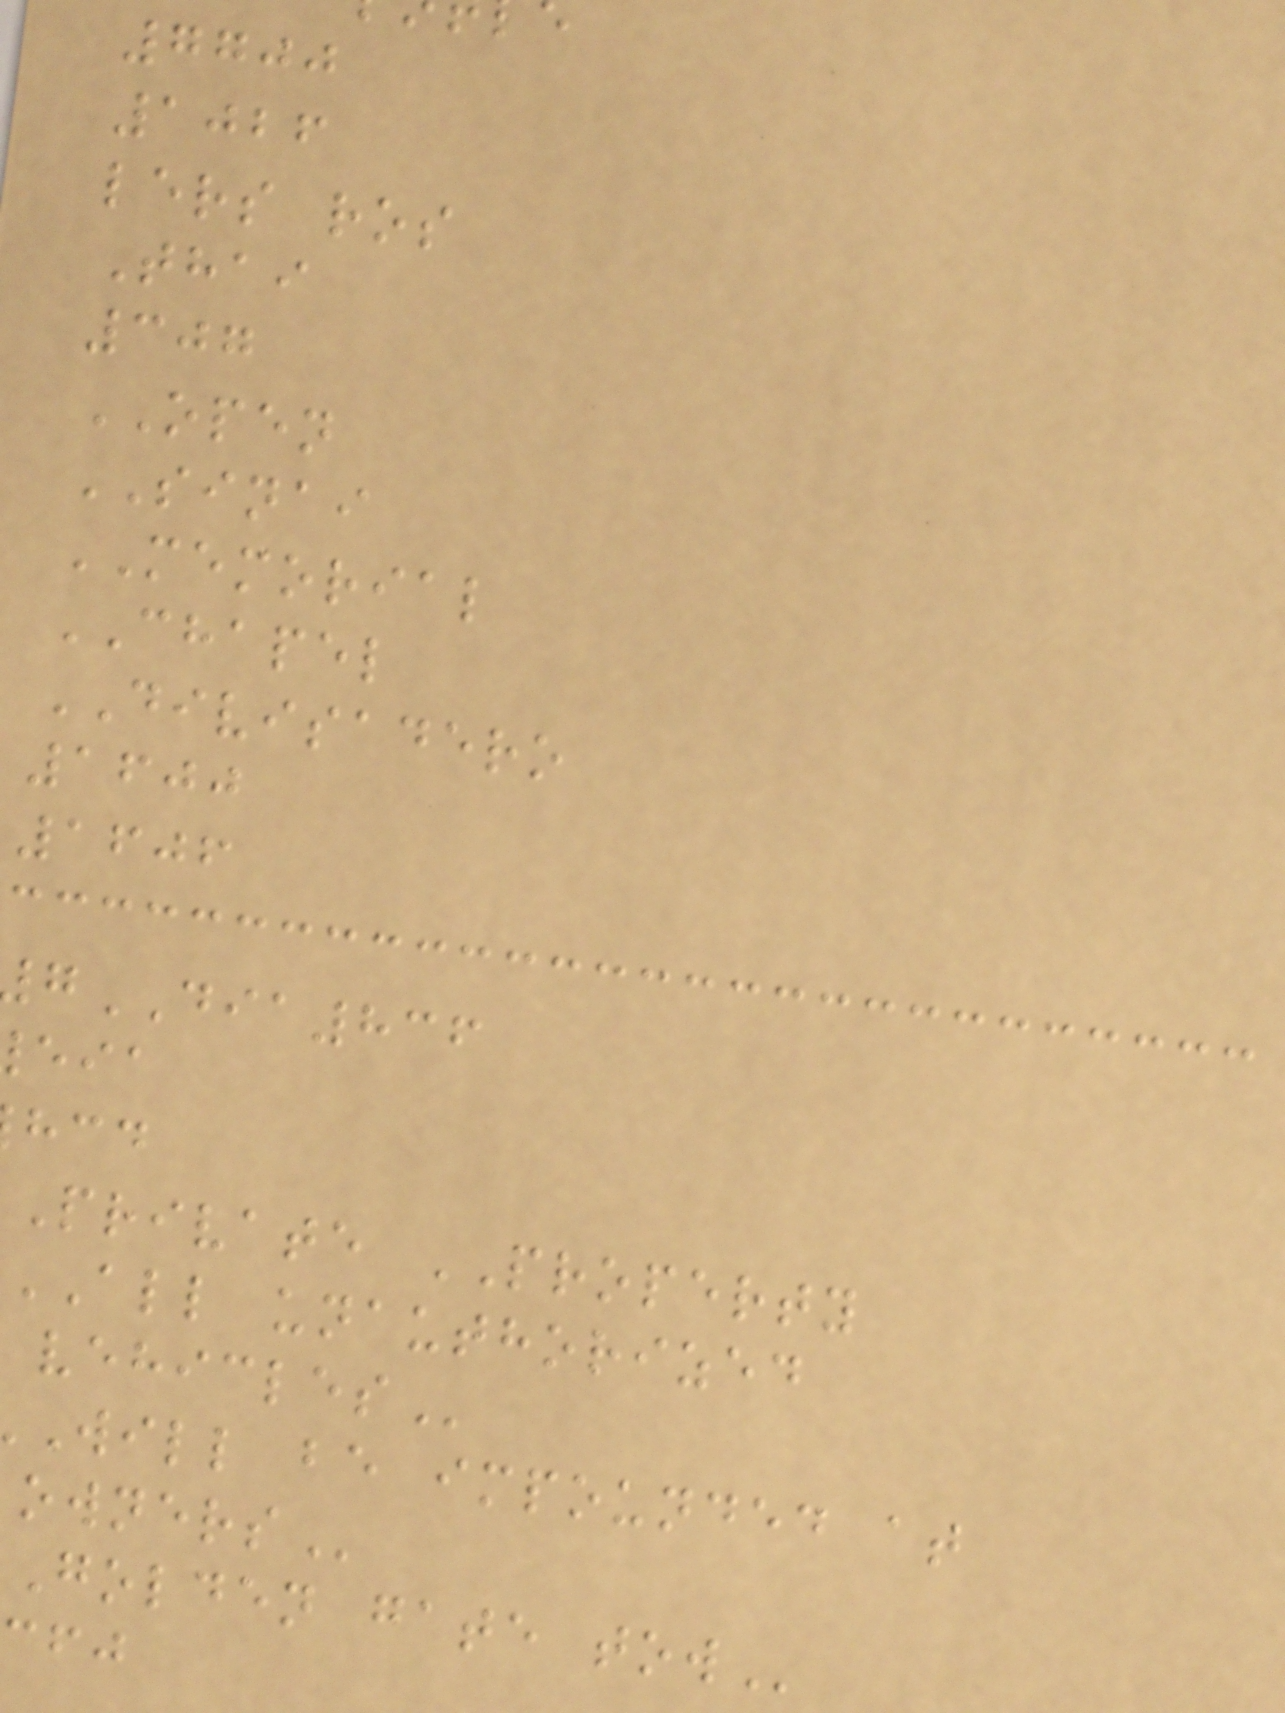7700
1026
lers ros
Thai
307
OPEN
SINAI
MEMORIAL
CHAPEL
DIVISADERO
1600
1606
DIA836
private PROPERTY
ALL unauthorized
will be impounded at
golden gate
